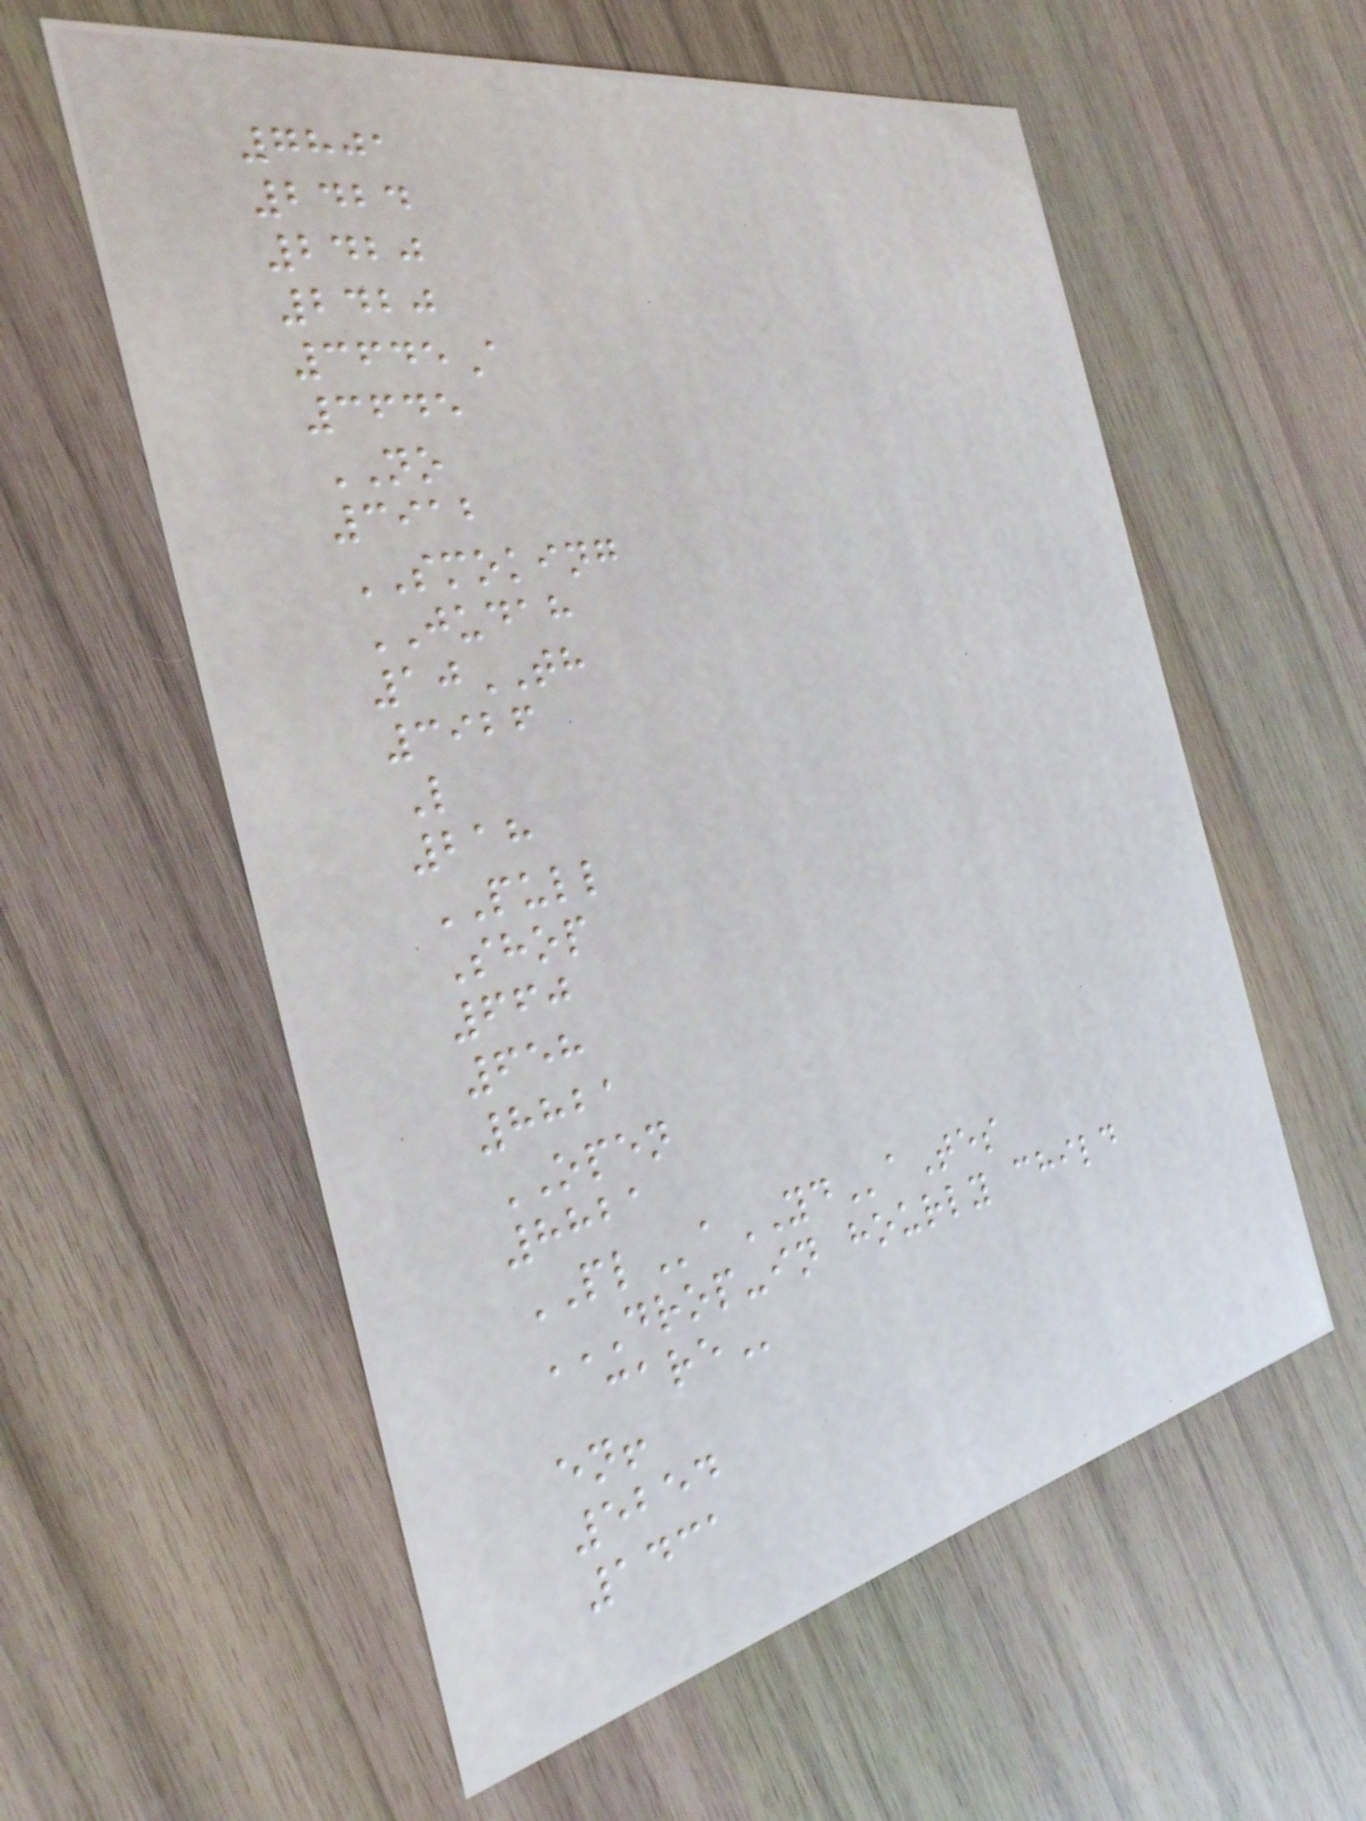7801
2424
2420
2420
3645A
3645
NO
3912
SMOKING
JUDAH
10TH
3926
L
218
PULL
Shop
660
658
8821
OPEN
8821
PLaYDaTes
DROP-IN HOURLY CHILD
CARE
en!
5254
1431
